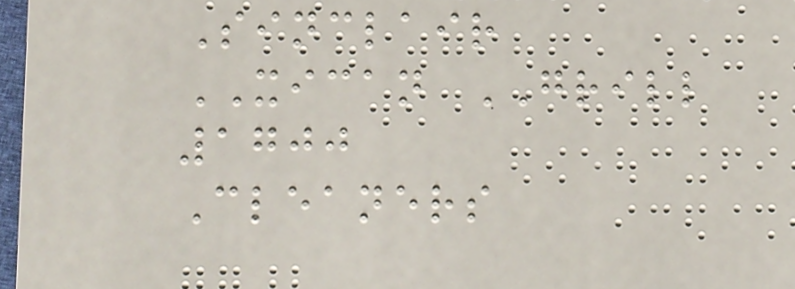Sinclair
XICAN GRILL
1700
Cleaners
